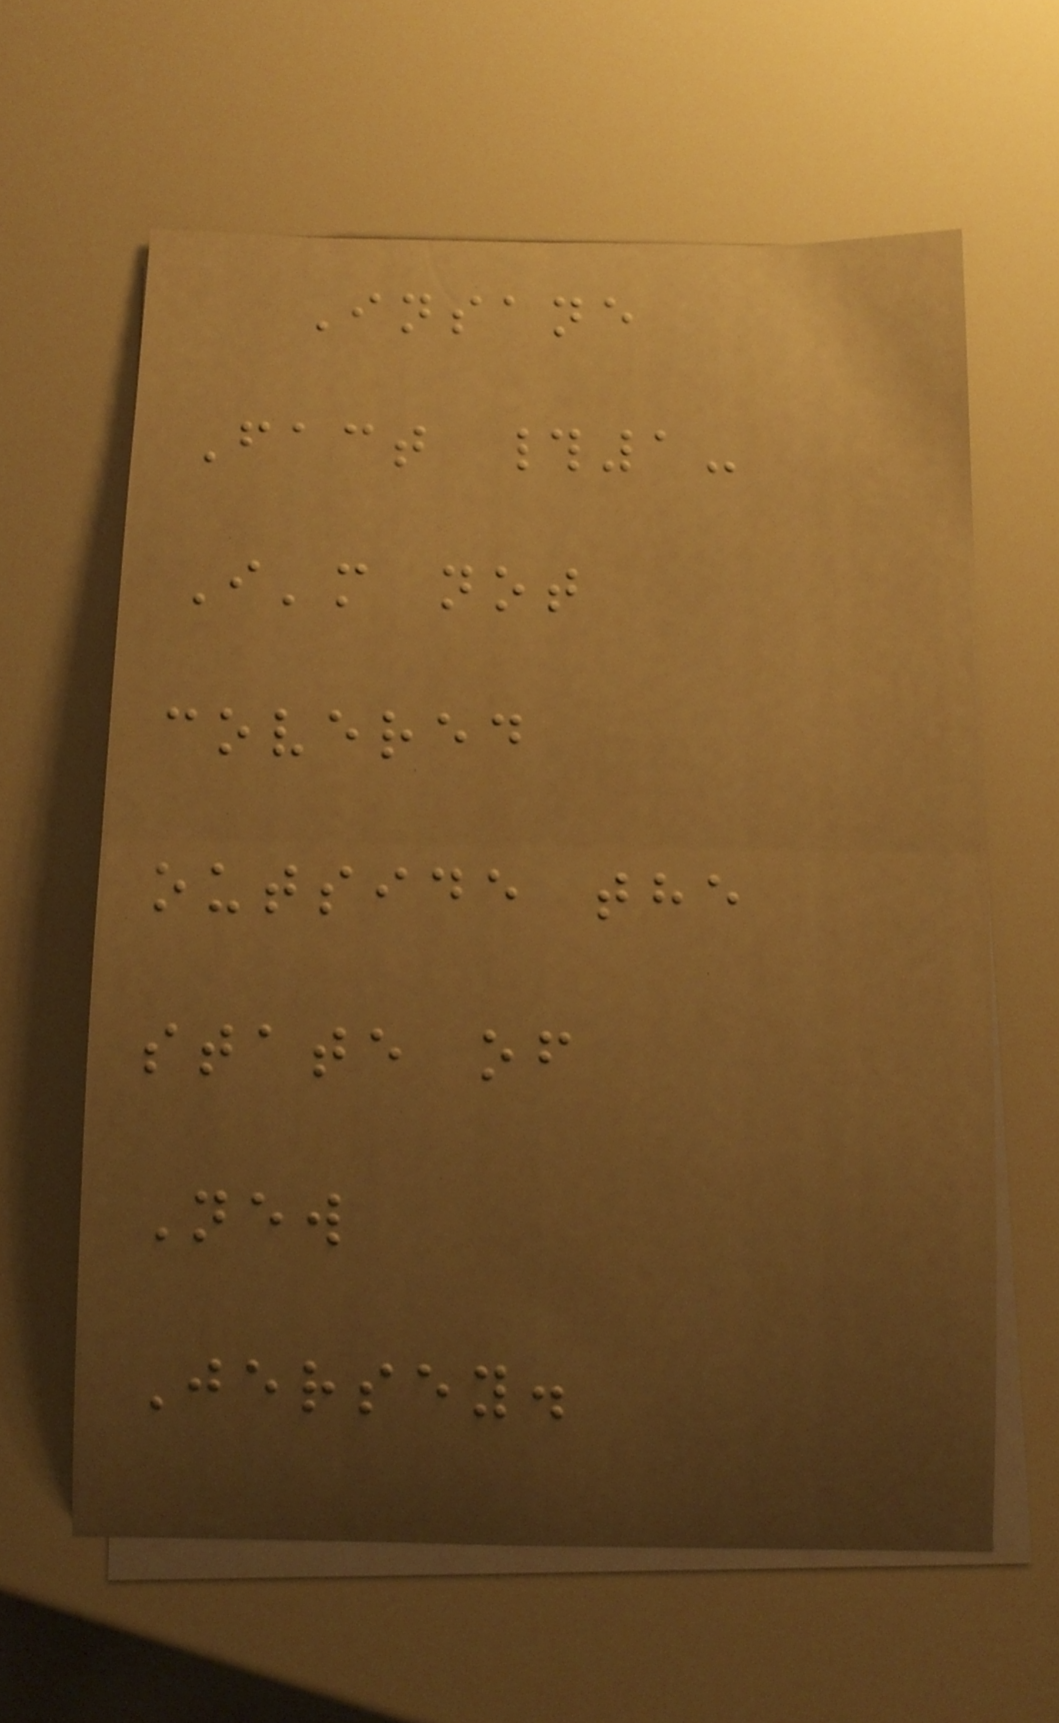Insane
Fact #1-
I'm not
covered
outside the
state of
New
Jersey.
